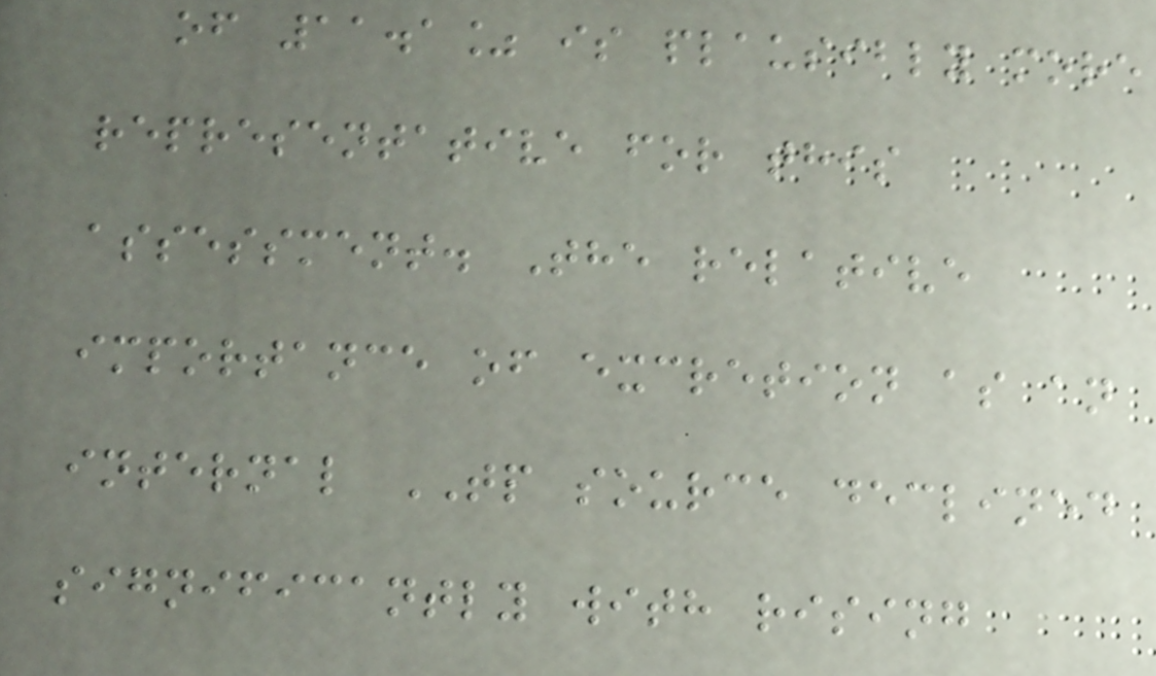of 11.1% is plausibly more
representative for this
assessment. The relative
importance of excretion as an
internal TP source declined
significantly with rising
